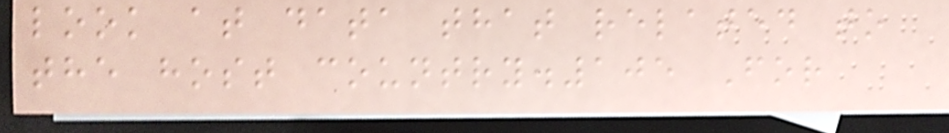look at data that related to
the host country.105 For
